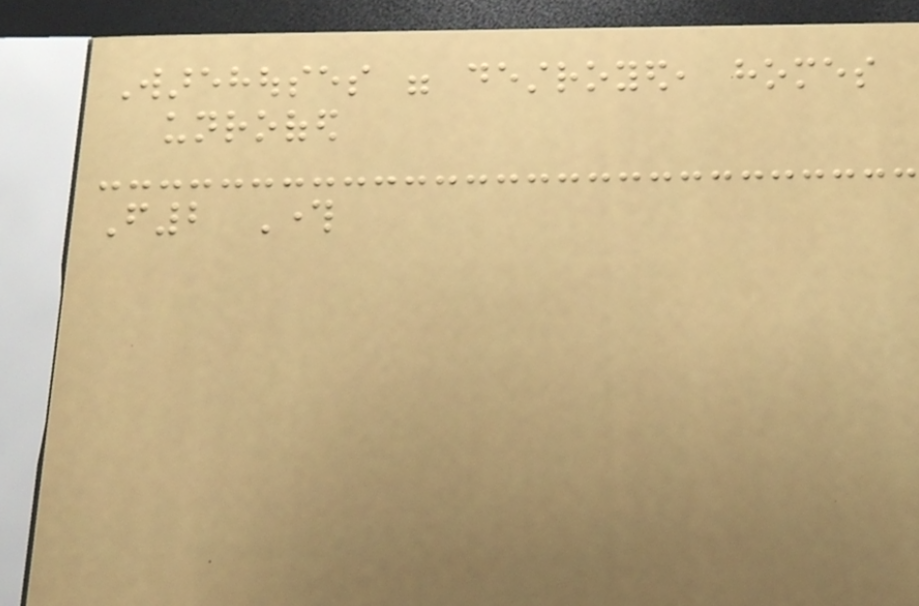Warehouses were destroyed, homes
unroofed
F2 Through
